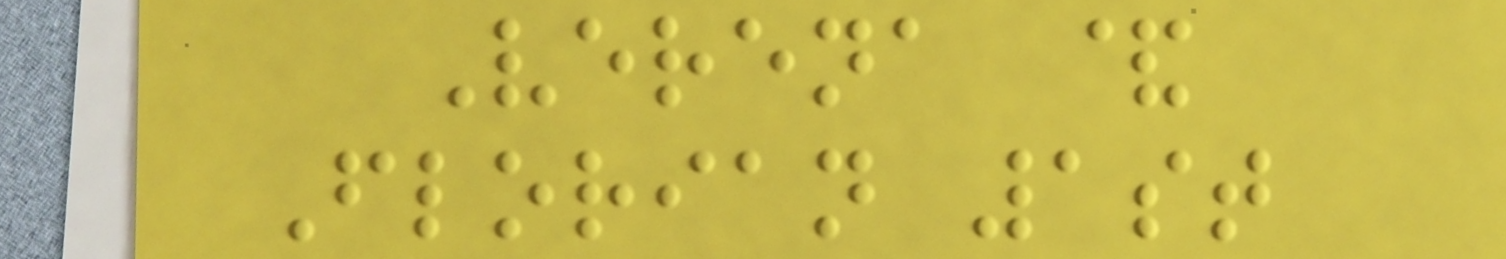Verena &
Florian 1st
